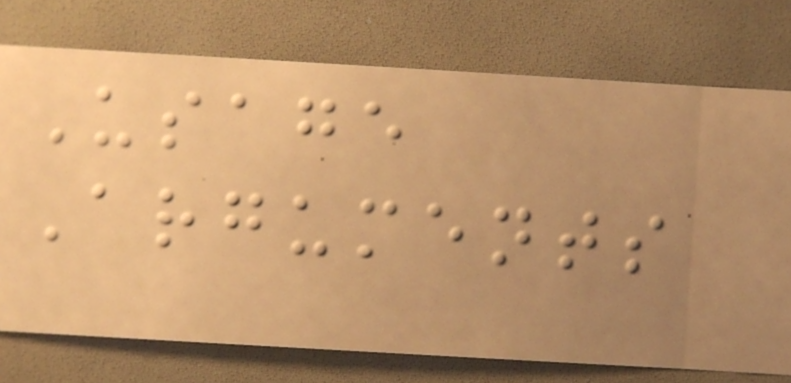Usage
Arguments
